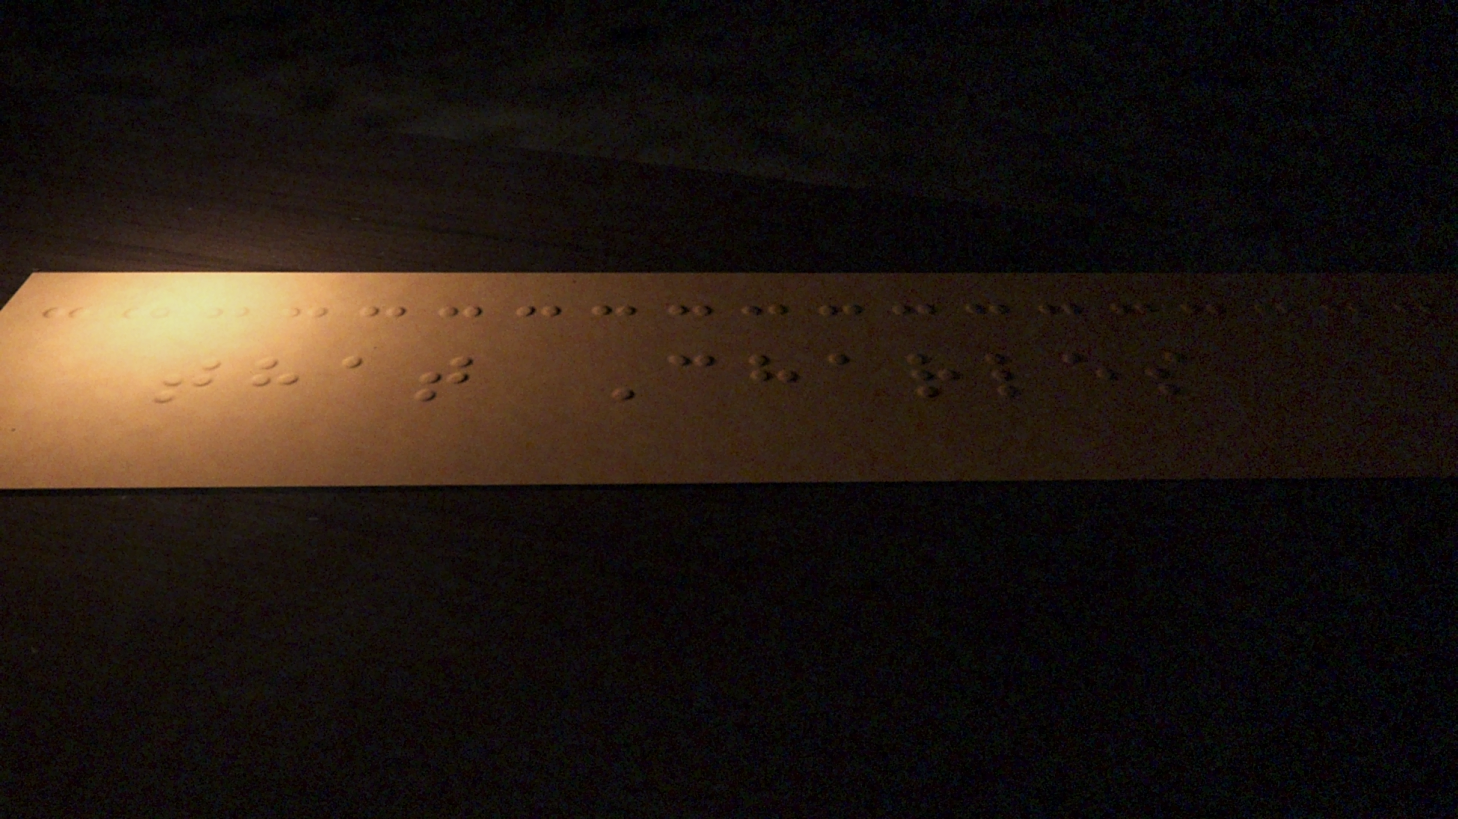that Charles
